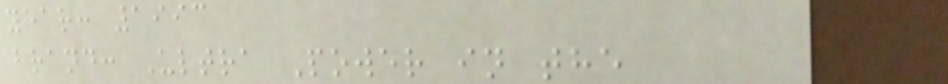year: 1993
brand: Ultra Power in the
